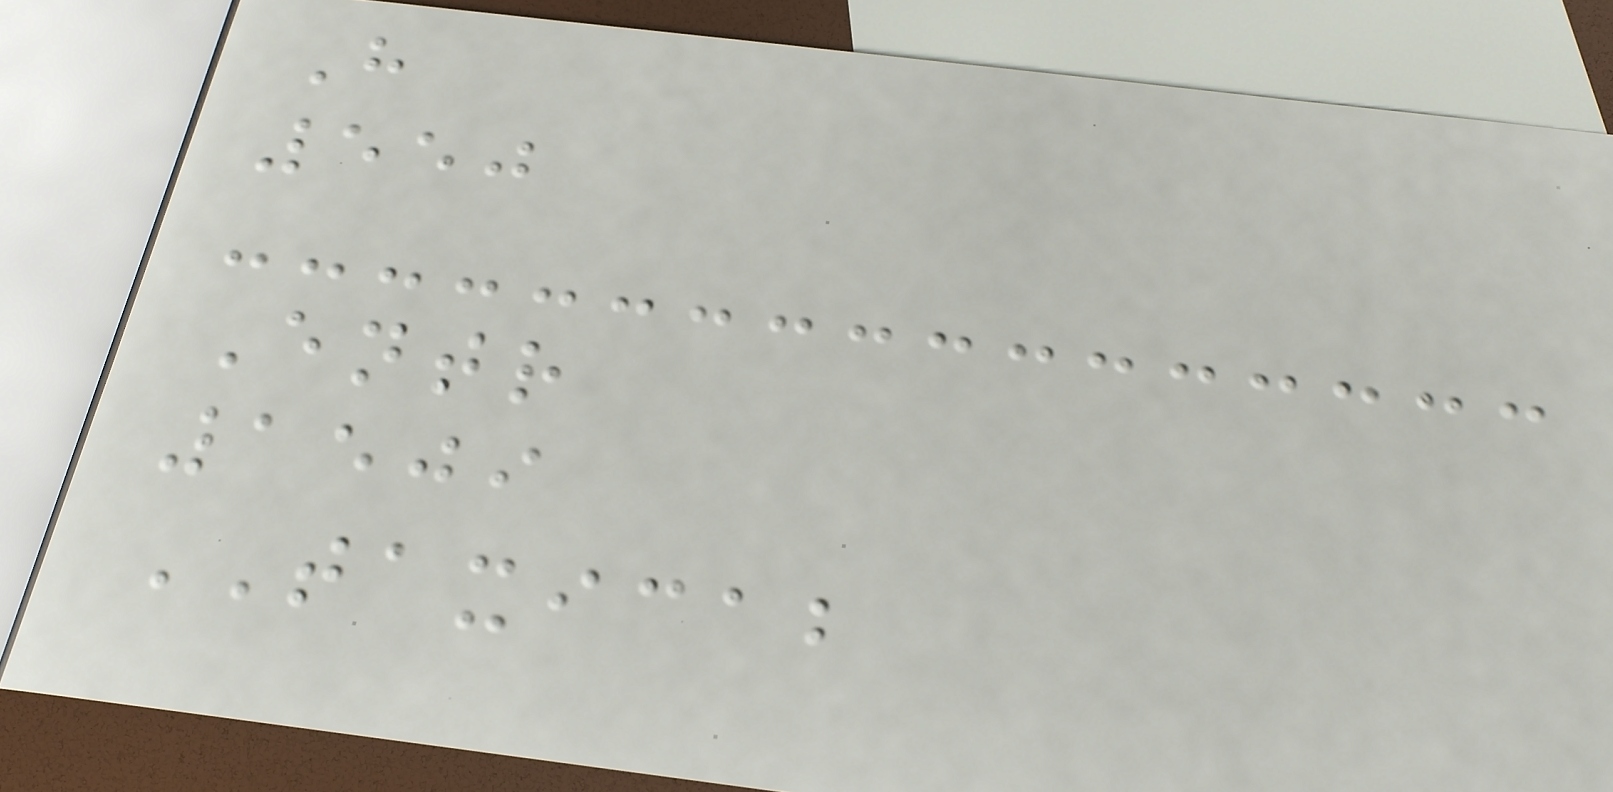H
550
Entr
1509
TAXICAB
